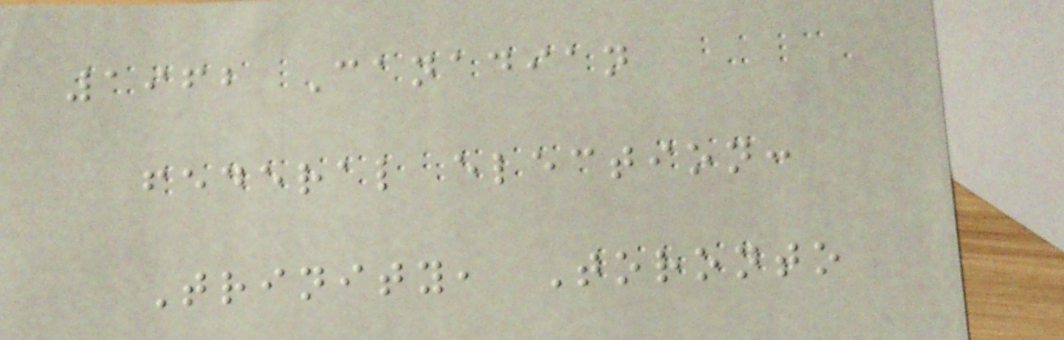1962 Canadian
federal election:
Trinity, Toronto
